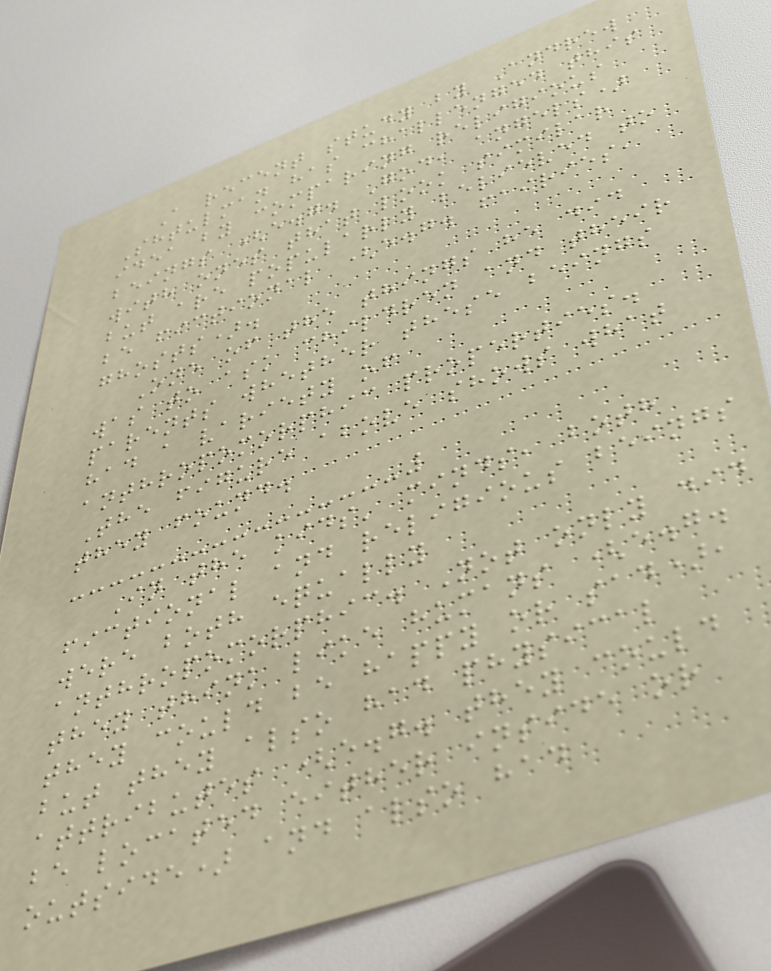A recent study by Andrew
Shtulman has challenged this
idea by comparing religious
beings (e.g. God, angels)
with ones that look similar
but are popularly believed to
be fictional (e.g. fairies,
ghosts).
One of the things he did
was to ask children and their
parents whether these beings
had a variety of
anthropomorphic properties.
The figure above shows what
they found.
In the kids' minds, both
fictional and religious beings
were both equally
anthropomorphic. Not only did
they think like humans (e.g.
they could be happy or sad),
but they also had physical
attributes (e.g. they could
be located either inside or
outside) and also had
